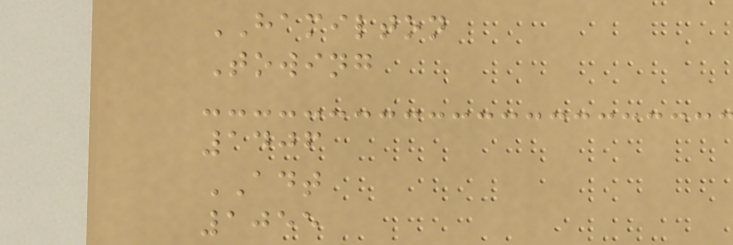HAMILTON
Towing
1406
ADT
1055
